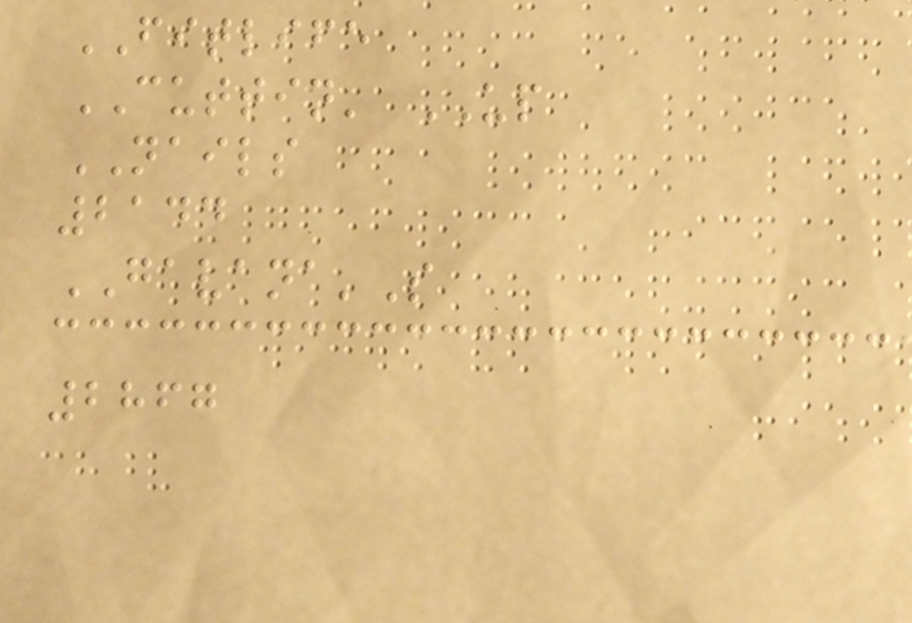FITLIFE
CUTTIN' UP
NAILS
2144
GAVANA'S
2867
